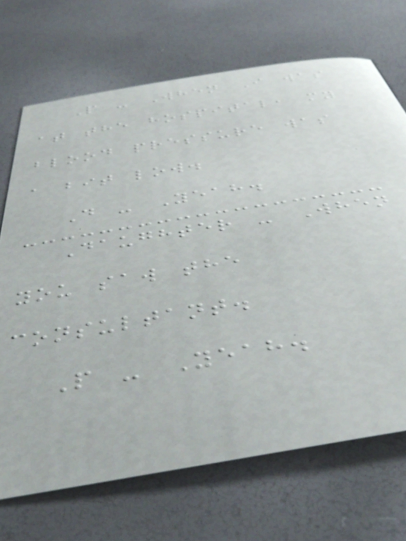P - When I was
at the hospital, my
blood pressure was
a bit low.
D - Yeah.
Daughter - When
you saw the
consultant.
P - Yeah.
